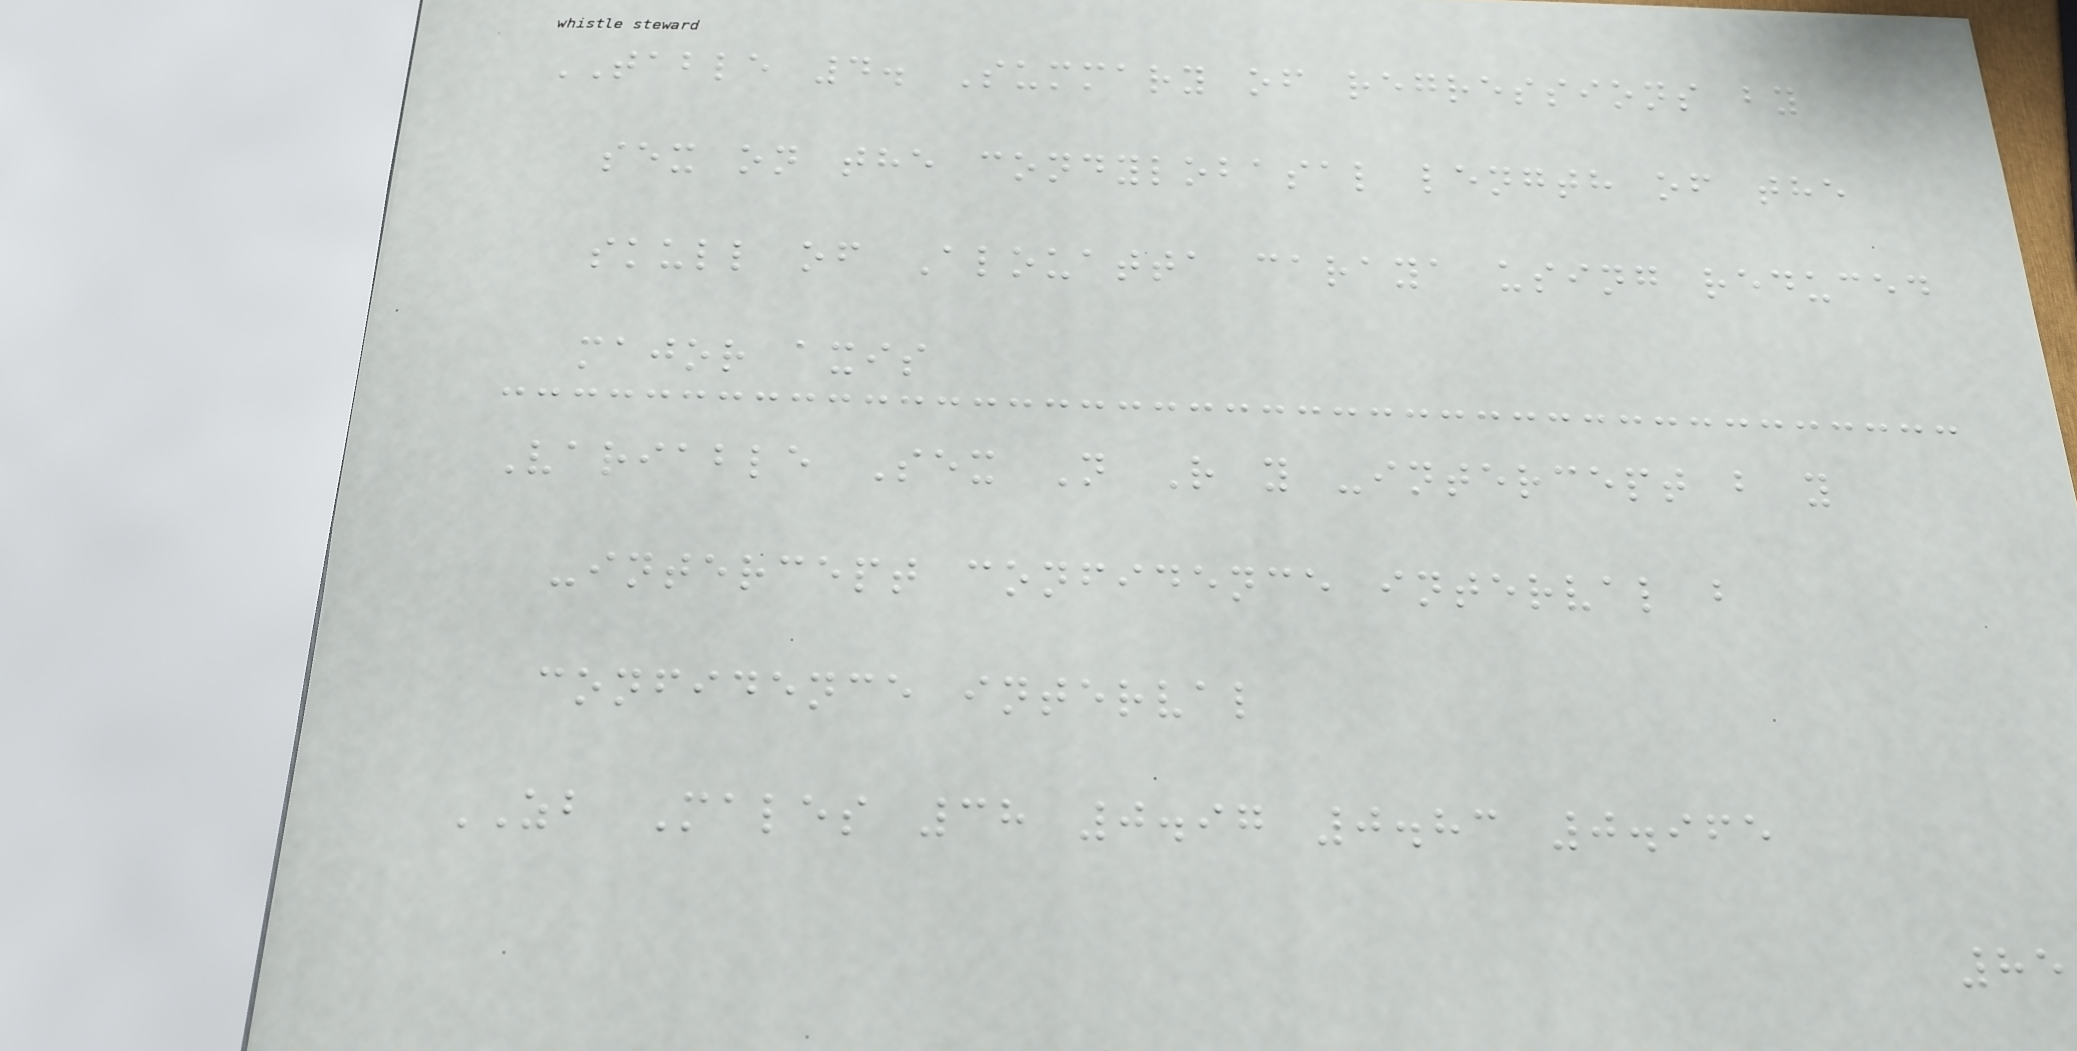TABLE 4. Summary of regressions by
sex on the condylobasal length of the
skull of Alouatta caraya using reduced
major axis
Variable Sex N R y -intercept b y
-intercept confidence interval b
confidence interval
ZB Males 38 0.97 0.83 0.965
85
